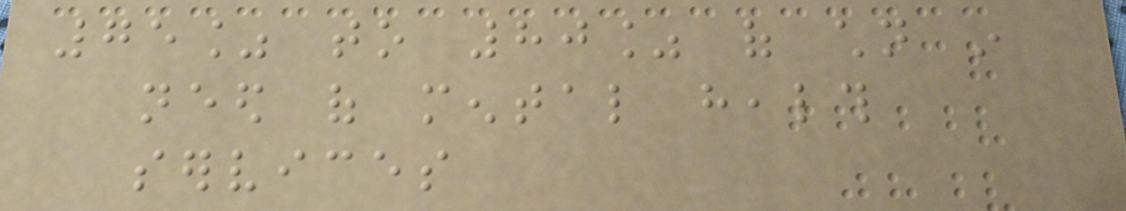75% to 80% of children in
need of mental health
services
